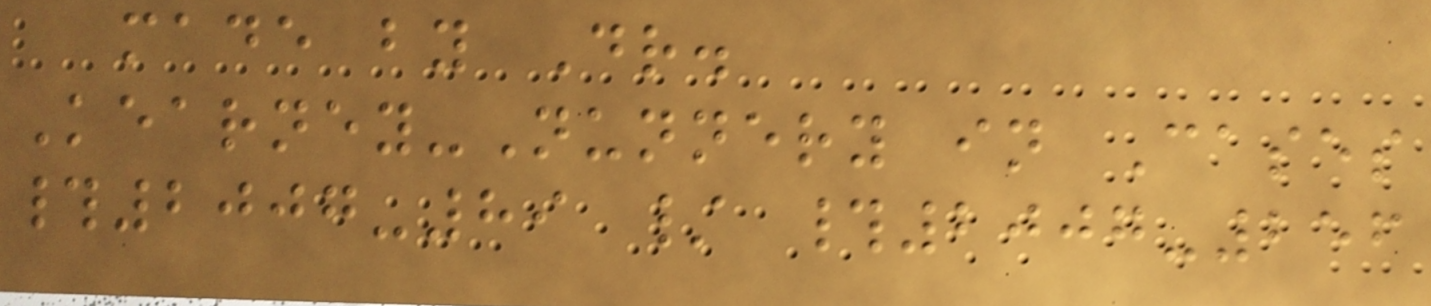made by Dr.
Kearney-Nunnery in Cases
#2007-89 / #2007-256
